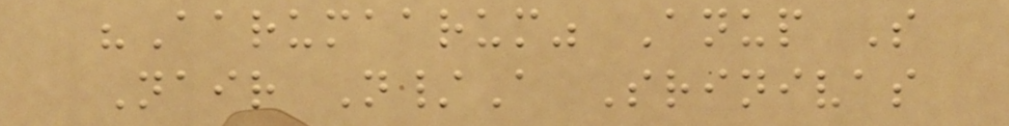"Aarumaarum" Anup S
Nair N/A Srinivas
